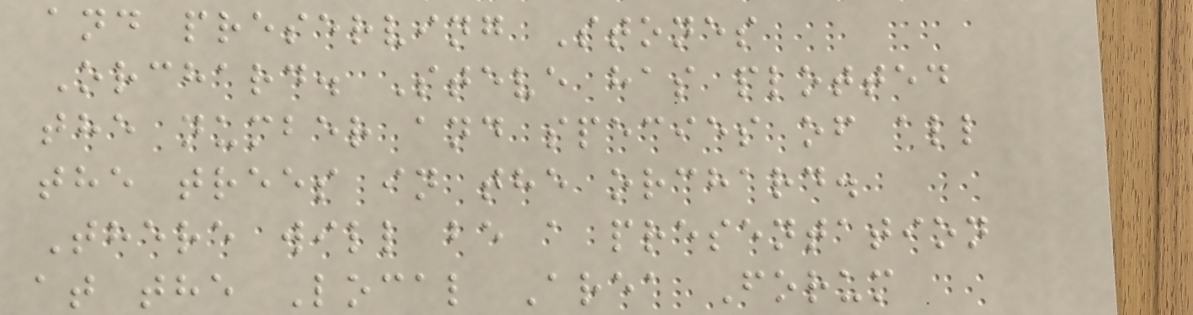and preserving Stones
Orchard. Steve has plotted
the number and species of all
the trees in the orchard.
There will be a presentation
at the Local Area Forum
